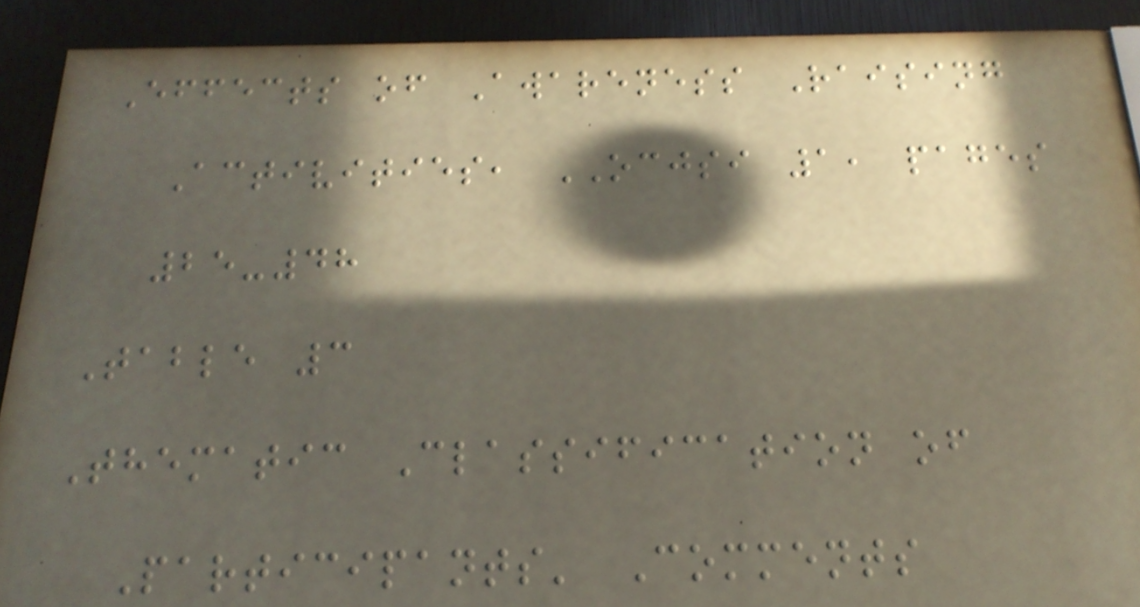Effects of Awareness Raising
Activities, OCJSI 1, pages
25-48
Table 3
Thematic Classification of
Participants' Comments
